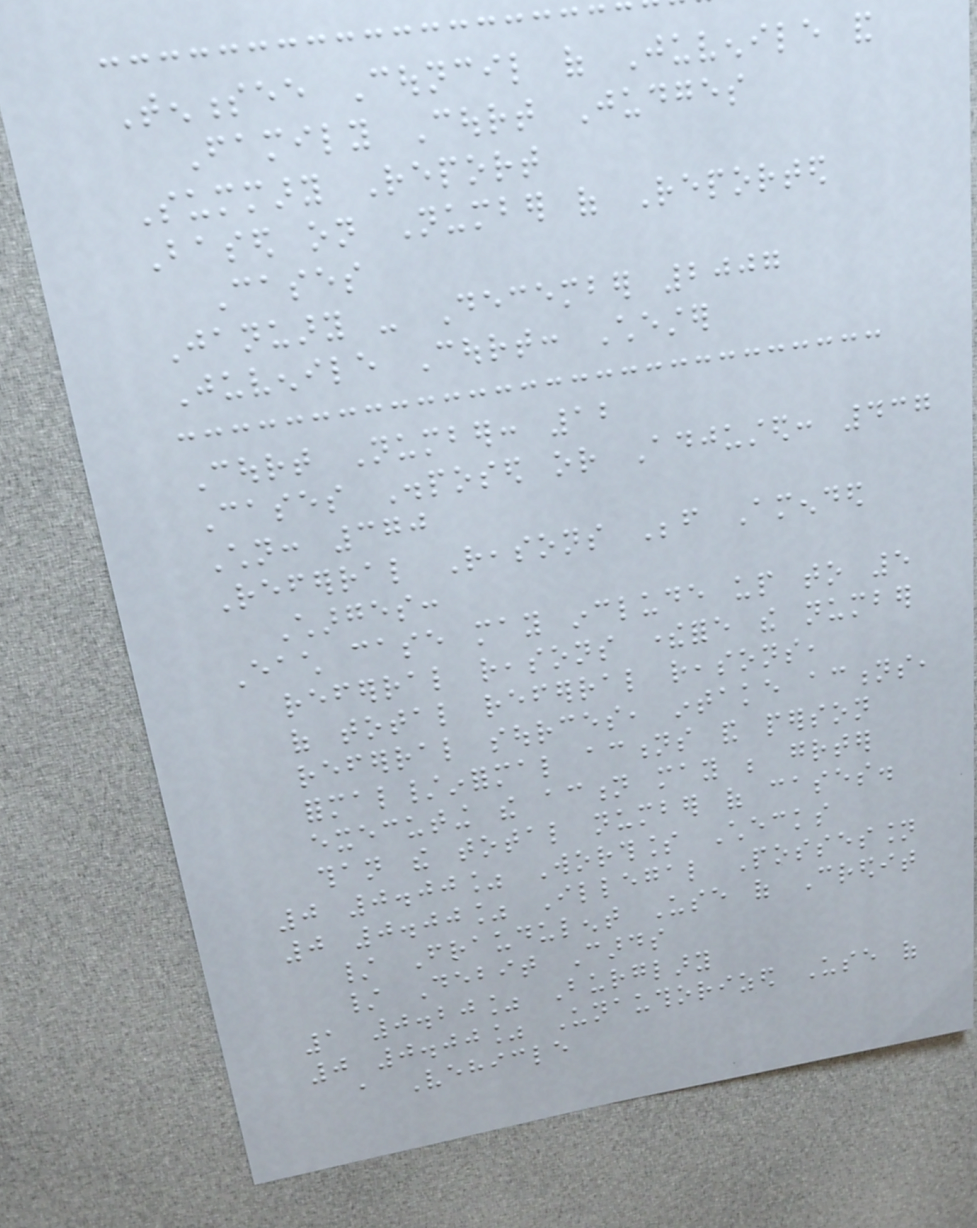Tennessee Council of Juvenile and
Family Court Judges
Summary Report
Based on Number of Reported
Cases
January - December 2007
Juvenile Court: Chester
Court Number: 12
Cases Disposed or Adjusted: 437
Children: 370
Referral Reasons Before Amended
Charges:
Each case may include up to 5
referral reasons therefore the number
of total referral reasons,
referral sources, intake actions,
formal/informal actions and person
executing the action may be greater
than the total number of cases.
0 0.00% Worthless Checks
0 0.00% Illegal Possession
/ Fraudulent Use of Credit
/ Debit Cards
1 0.20% Burglary
0 0.00% Unauthorized Use of
a Vehicle
